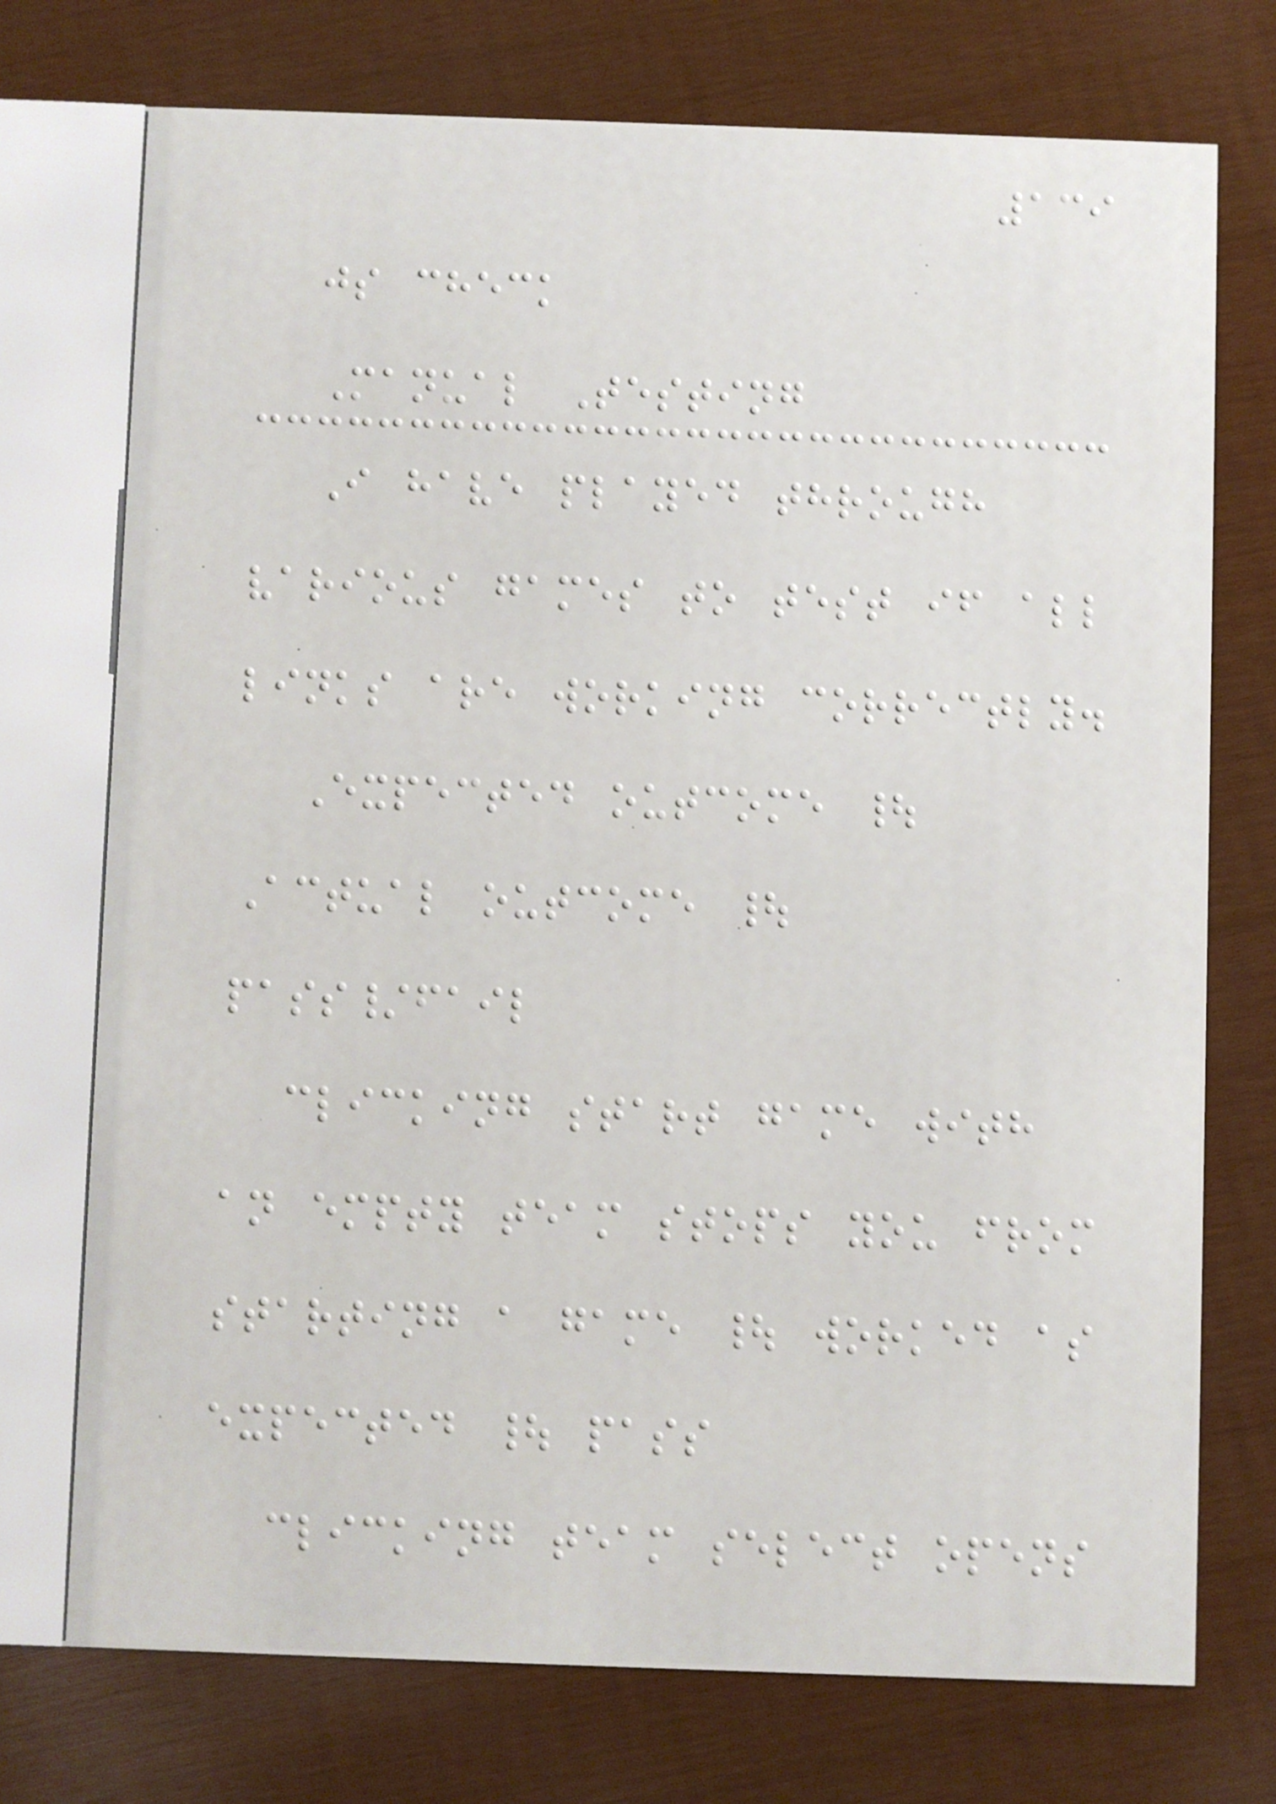139
js check
Manual Testing
I have played through
various games to test if all
links are working correctly.
Expected outcome |
Actual outcome |
pass/fail
clicking start game with
an empty team stops you from
starting a game | worked as
expected | pass
clicking team select opens
